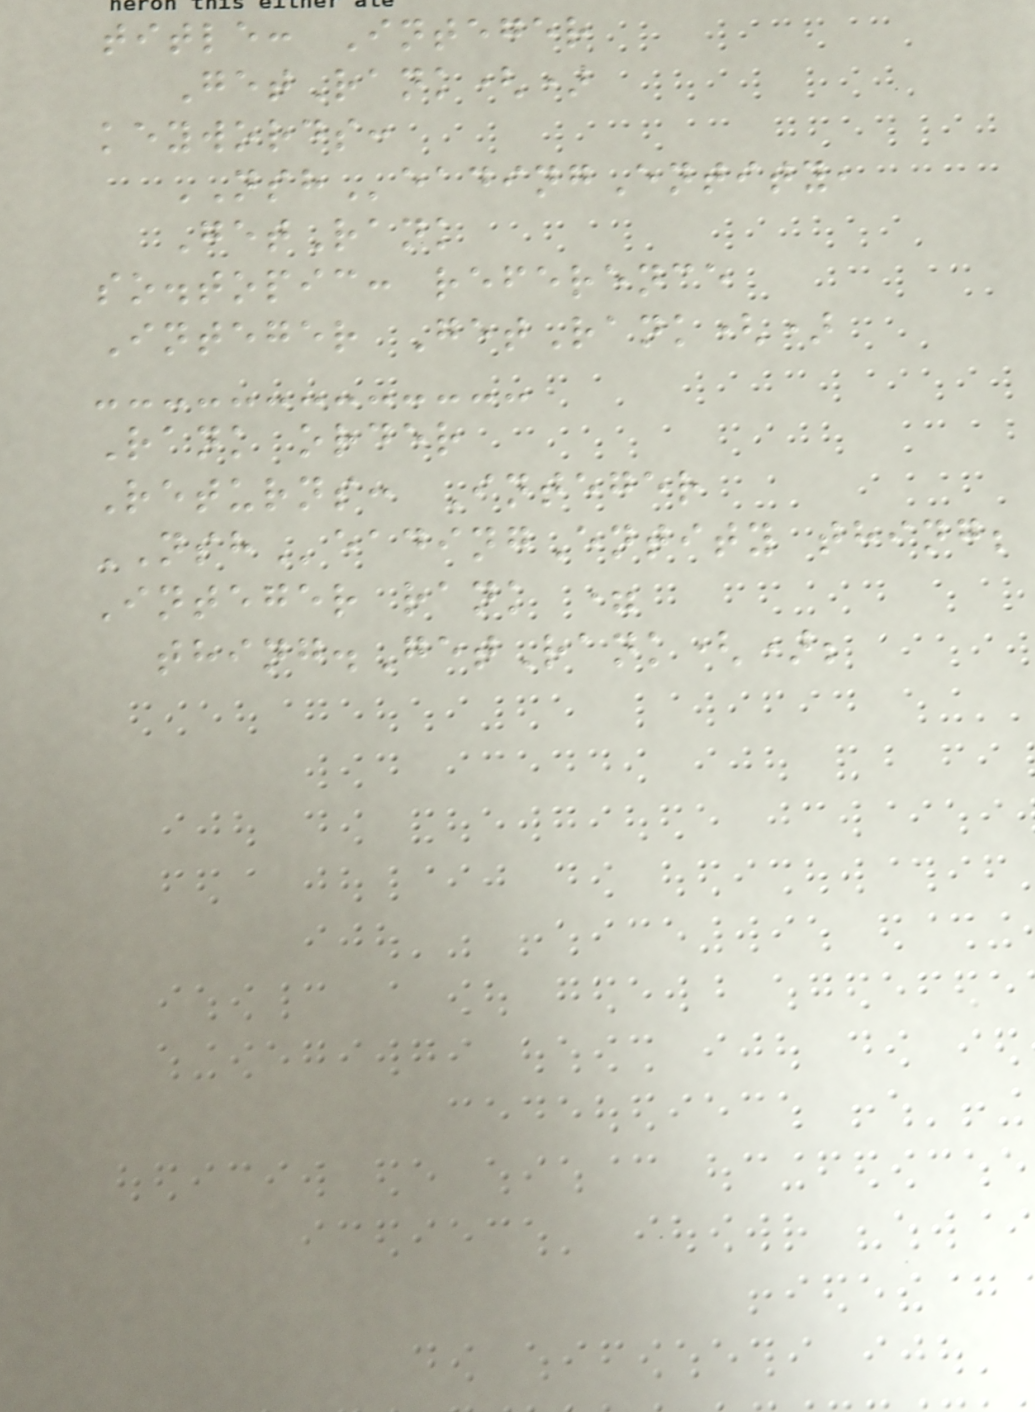title: Integer
GetRank()
keywords:
NSHeadingEntity,
GetRank
so.topic: reference
Integer GetRank()
Rank order
Returns: Integer
NSHeadingEntity thing;
Integer rank =
thing.GetRank();
